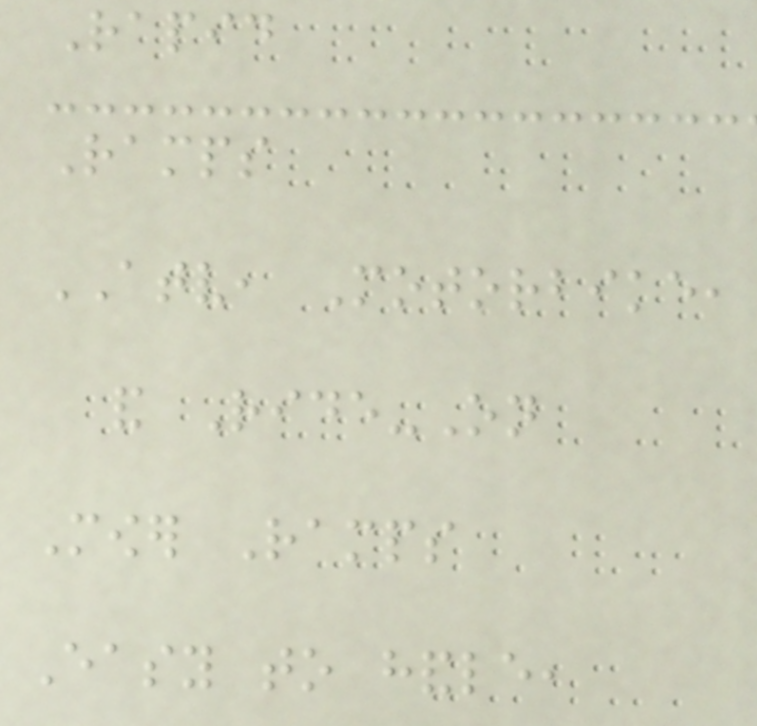Rapid
Ramps
ATV, Motorbike,
and Ride-On
Mower Ramps
Easy to handle,
